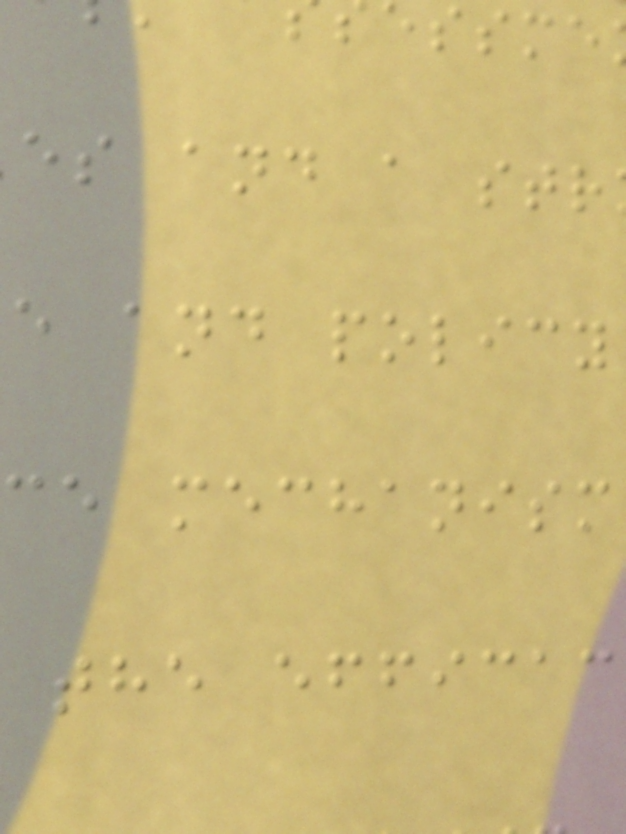es and a str
e and policy
ce mechanism
the efficac
